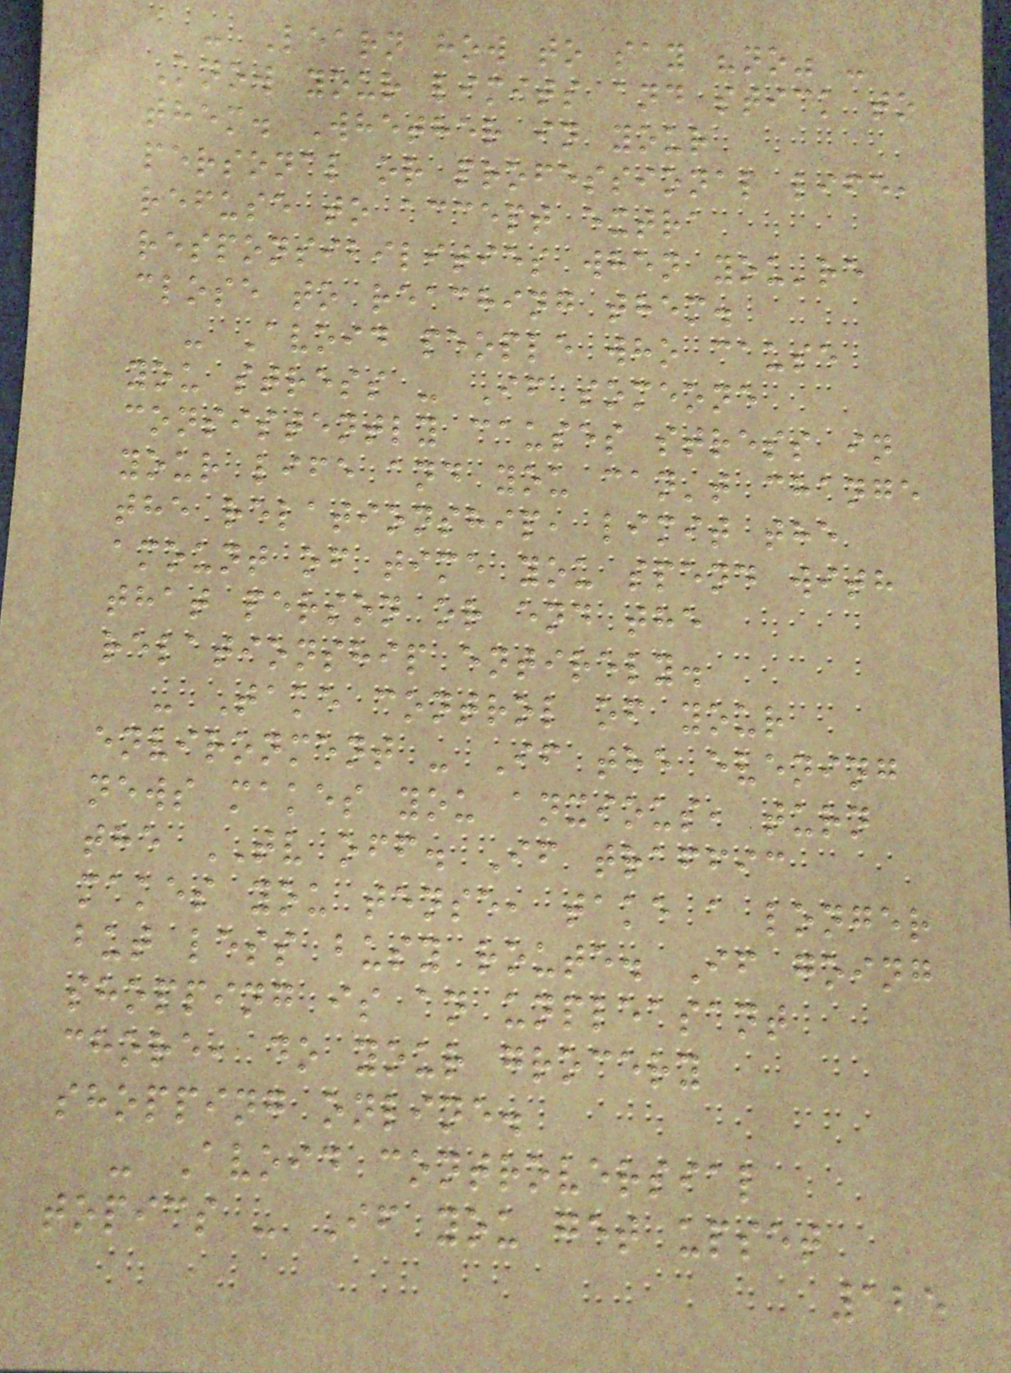- Learn how to say "no" -
Know your limits and stick to
them. Whether in your
personal or professional life,
refuse to accept extra
responsibilities when you're
close to reaching them.
- Avoid people who cause
you stress - If someone
consistently causes stress in
your life and you can't change
the relationship, limit the
amount of time you spend with
that person or end the
relationship entirely.
- Take control of your
environment - If the evening
news makes you anxious, turn
the TV off. If traffic
makes you tense, take a longer
but less busy route. If going
shopping is an unpleasant
chore, do your grocery
shopping online.
- Avoid controversial
topics - If you get upset
125
